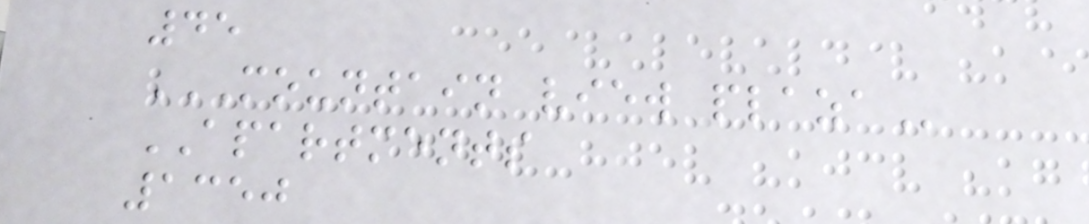45
MOUNTAIN VIEW PLAZA
APARTMENTS
1350
